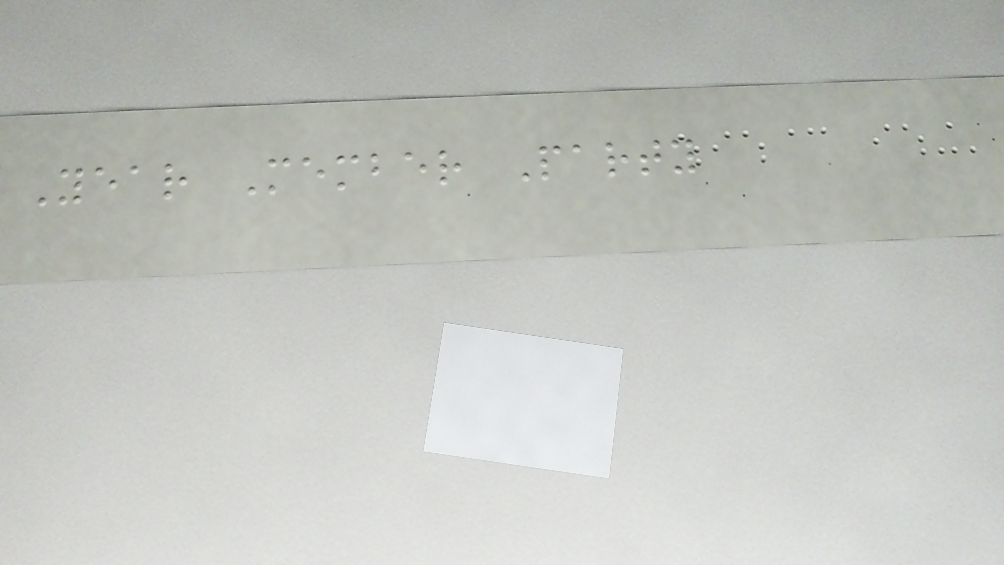Year Member Party
